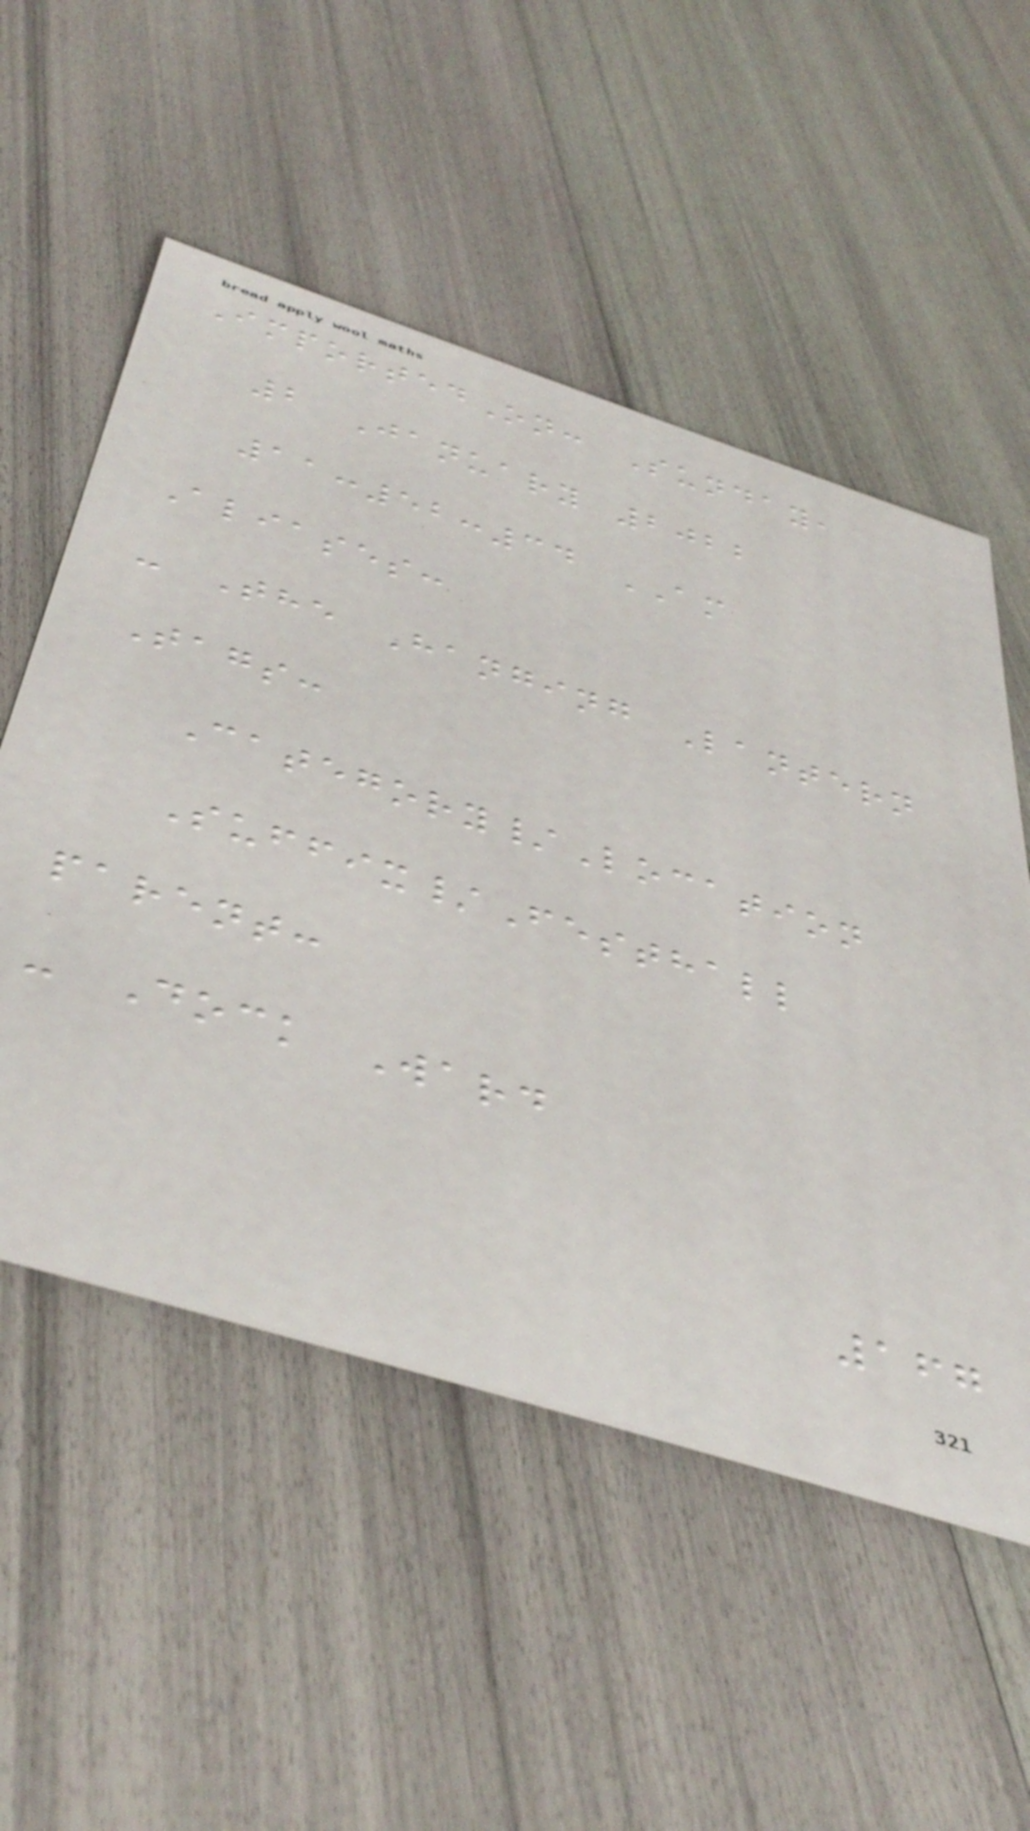ImportedOn: Sunday,
2 January 2022
11:52:34 AM
Aliases:
- The Hanging Lantern
Tags:
Category/Location
Suffix/Festhall
parent:
- Dock Ward
167
